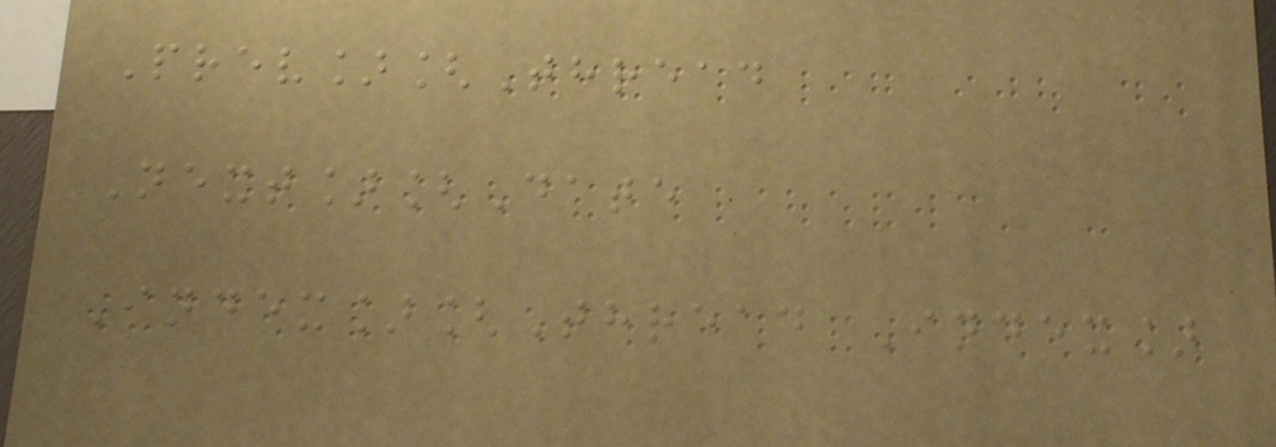Prev][Thread
Next][Date
Index][Thread Index]
